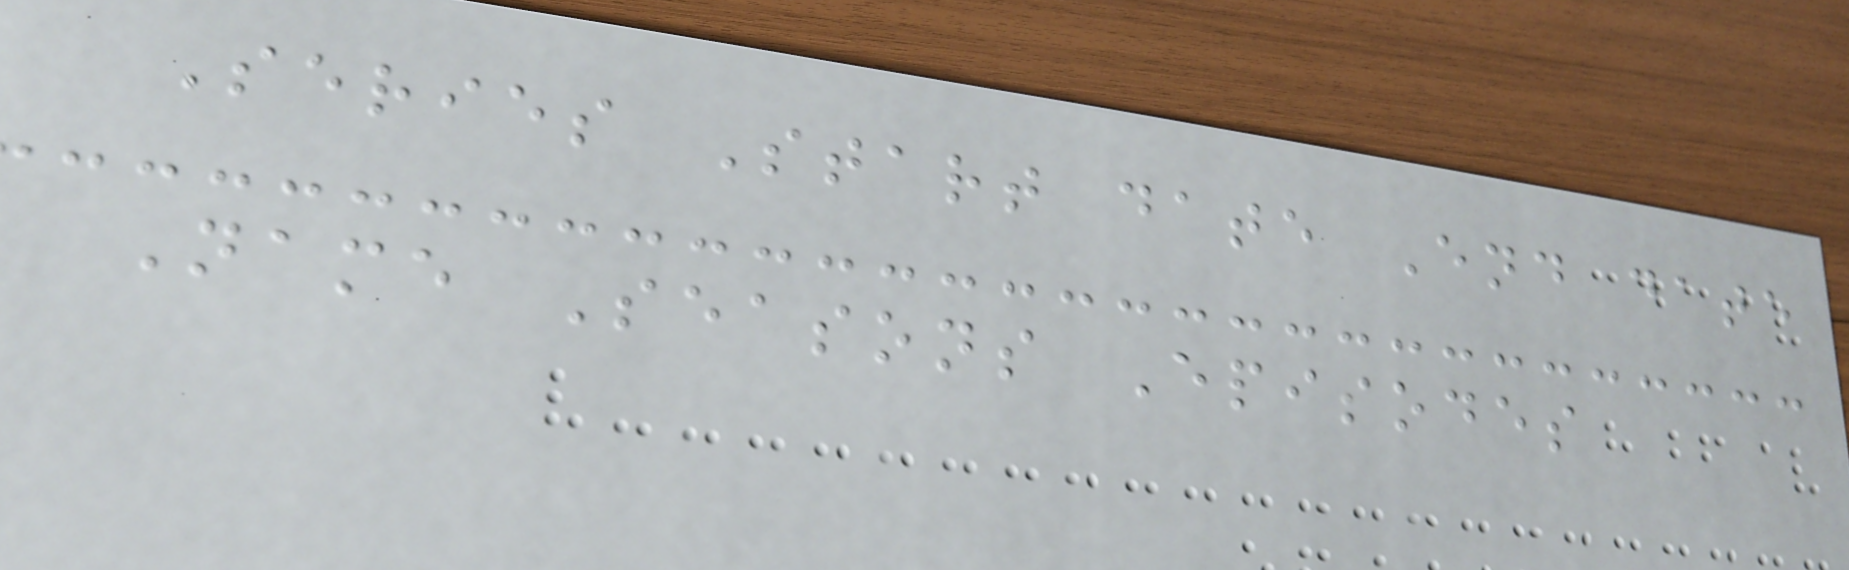Series Start date End date
Name Seasons Episodes
